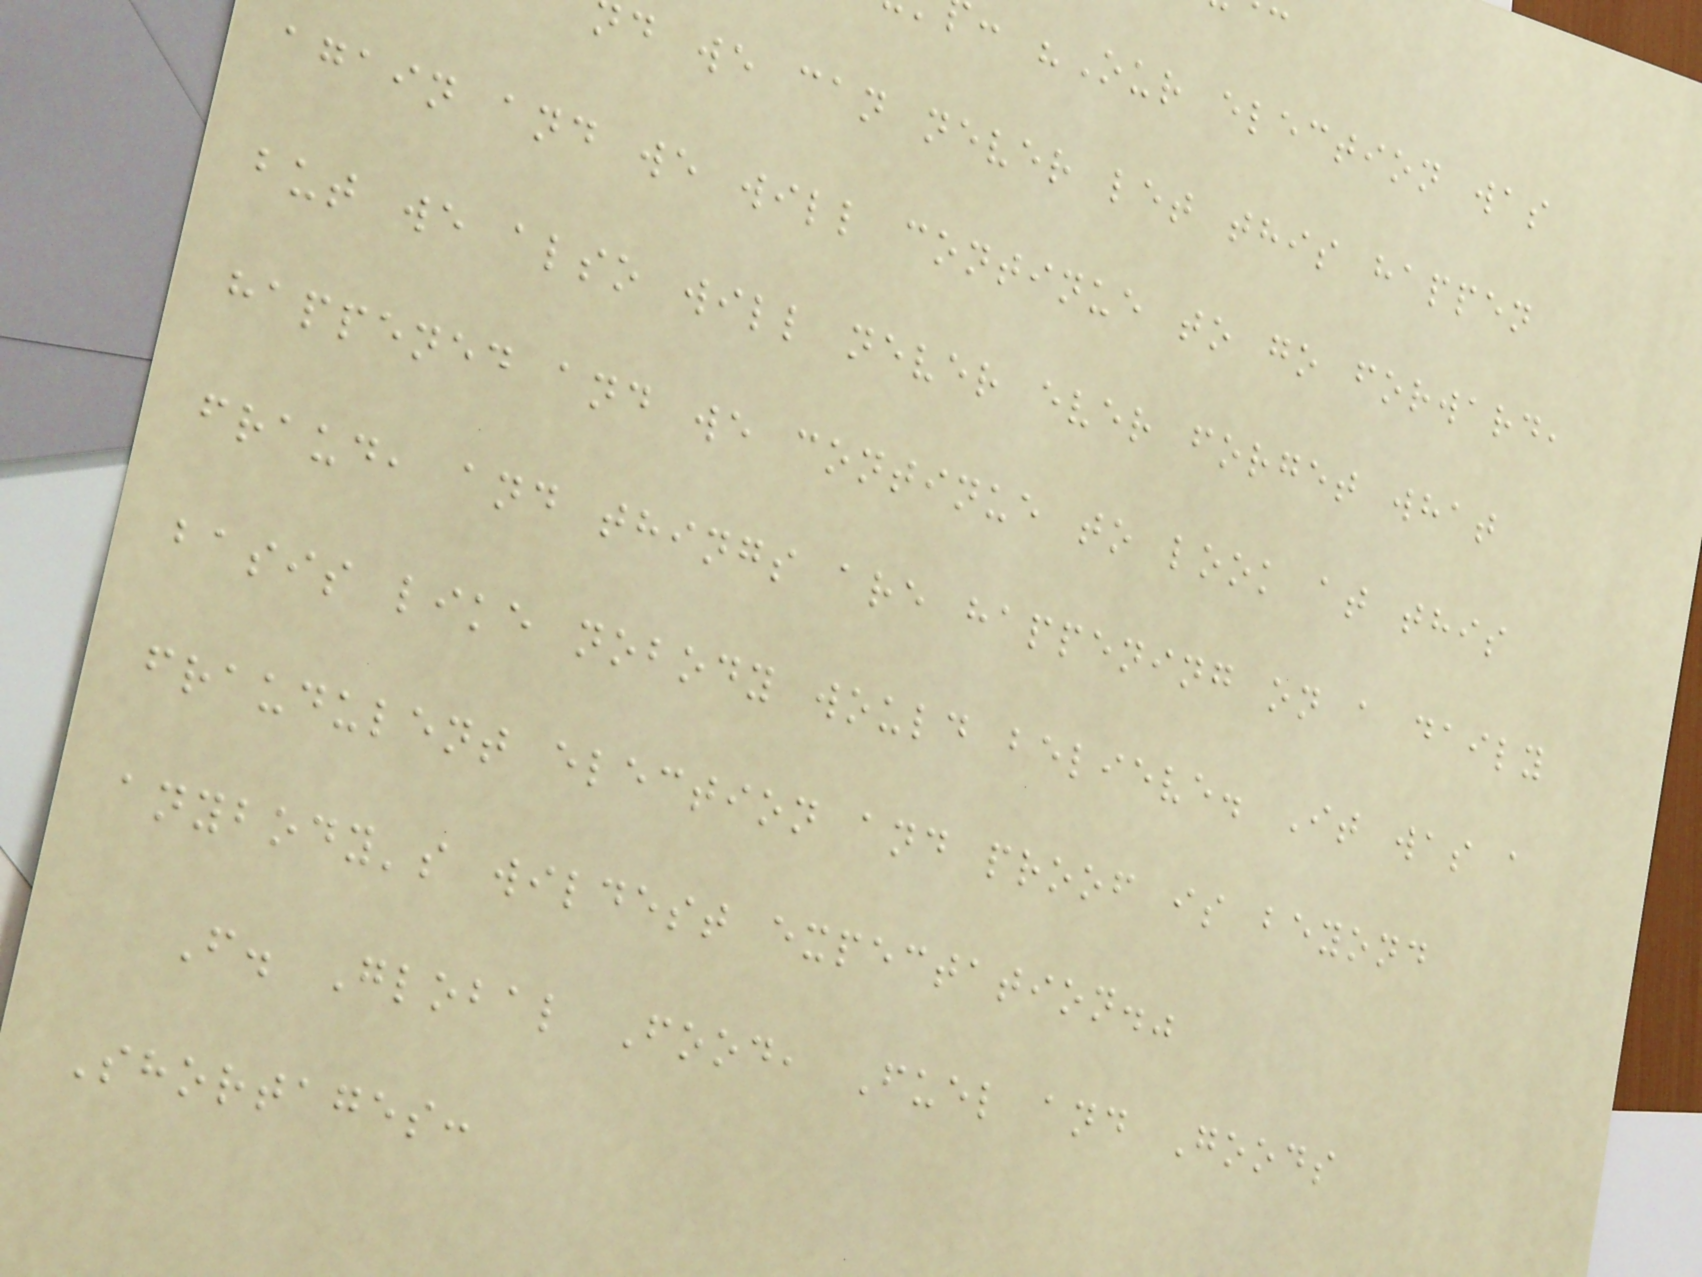: "Our election was
d we can never let this happen
again and we will continue to go forward,
but we also will never ever forget what
happened and we continue to look at this
fraud, and things are happening on a daily
basis like nobody would believe. It was a
fraudulent election and proof is beyond
anybody's wildest expectation."
F. Global Food, Fuel and Goods
Shortages:
